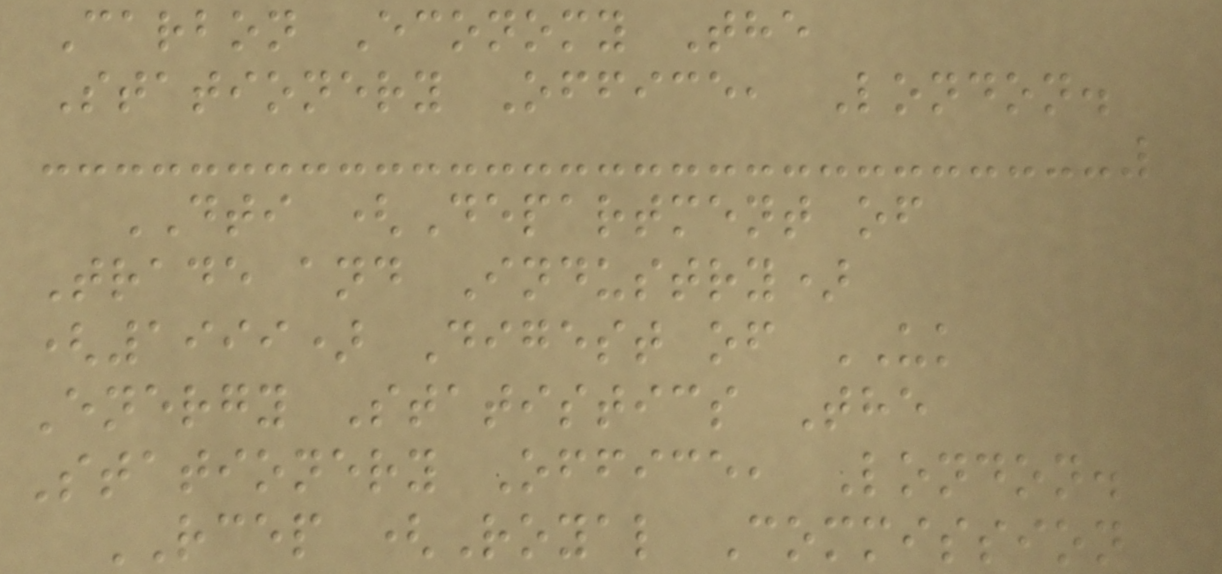Carbon Economy The
Stationery Office, London.
DTI (Department of
Trade and Industry)
(1999) Digest of UK
Energy Statistics The
Stationery Office, London.
RCEP (Royal Commission
